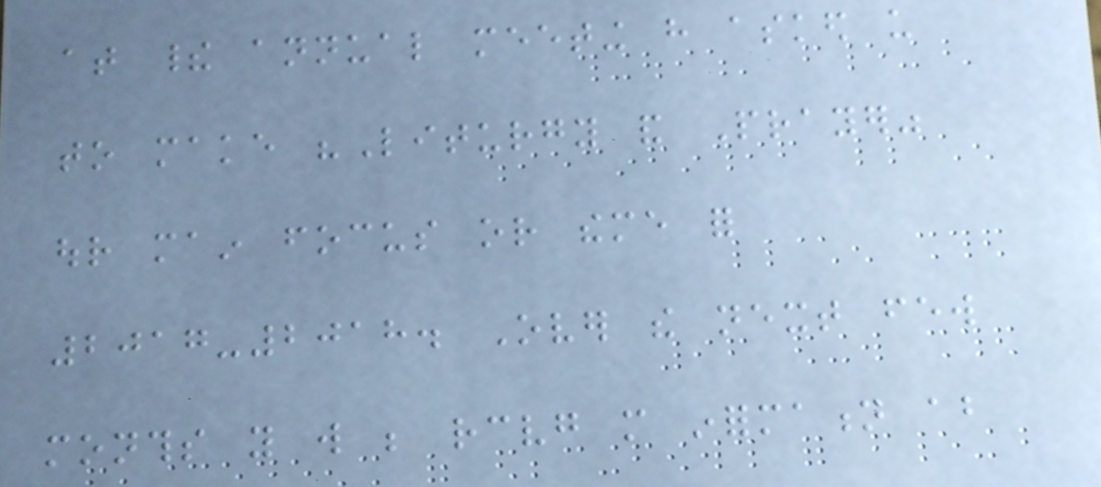at their annual meeting have asked us
to make "Liturgy and Prayer"
our main focus or theme for
2017-2018. Over the next few
months you will be receiving more information about
